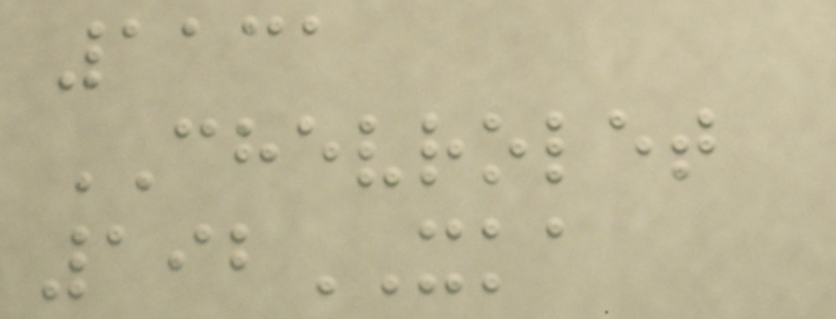1131
CHEVROLET
192XKA
